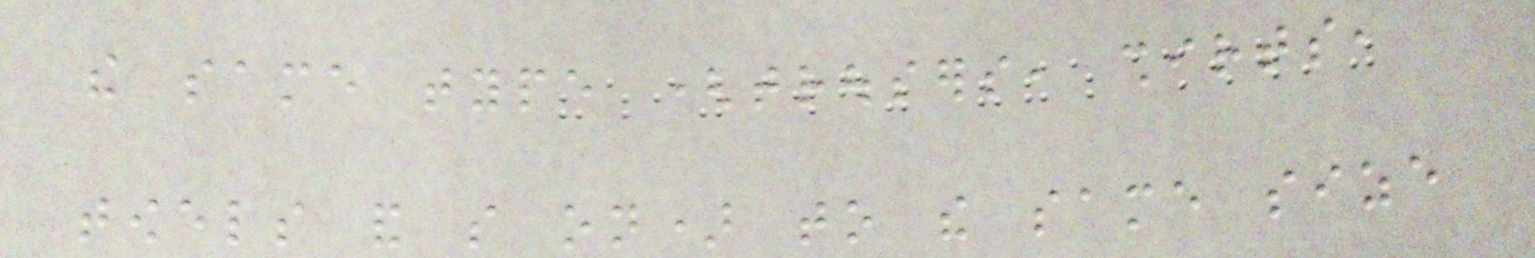the same type (trousers, shirts,
towels and so on) to the same size
